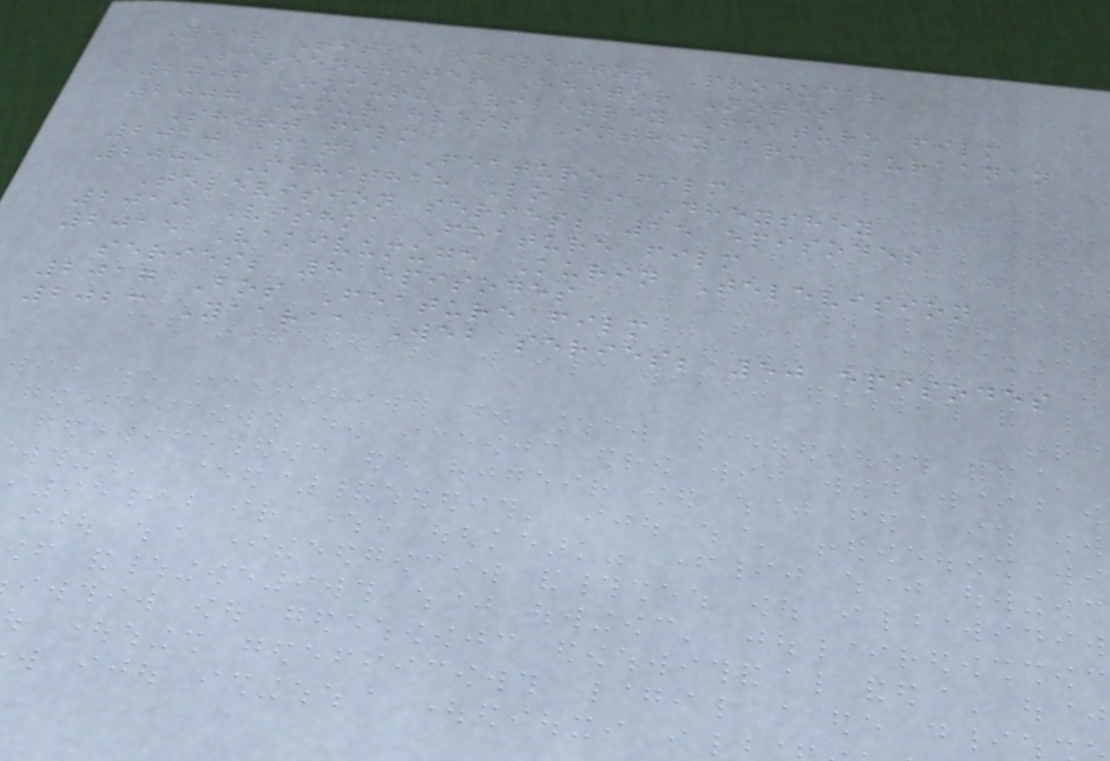Year Title Director Producer
Screenwriter Editor Notes
2006 Hukuru Vileyrey Feature film
2007 Umurahvess Inthizaaru Kuraanan
Short film
2010 Fanaa Feature film
2009 Mihithah Loabi Dheyshey
Television series; 15 episodes
2010 Vishka Feature film
2015 Vakivumuge Kurin Television
series; 8 episodes
2017 Bos Feature film
2023 Yaaraa Web series; 50 episodes
